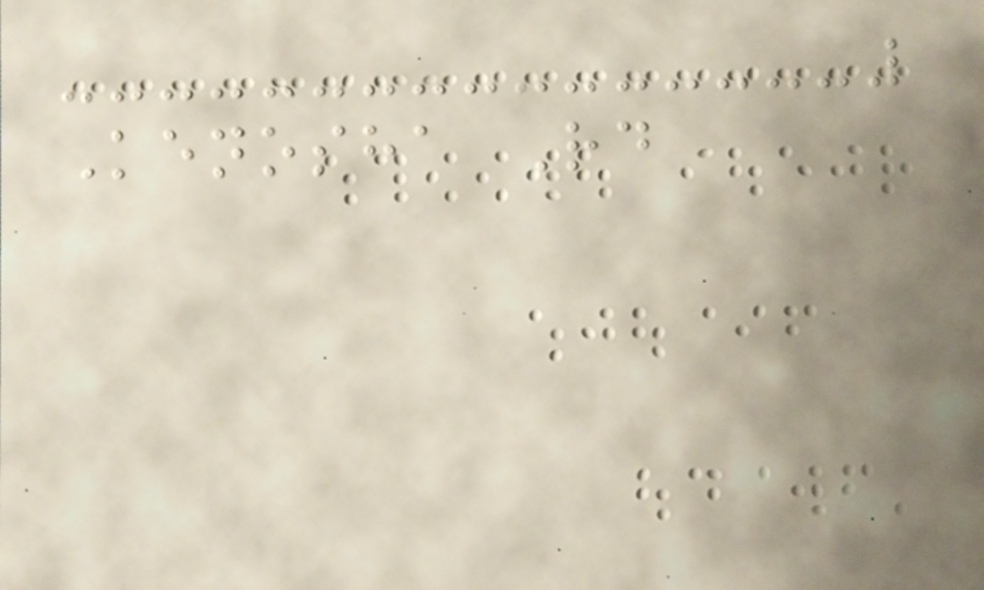Kenosha Rd
